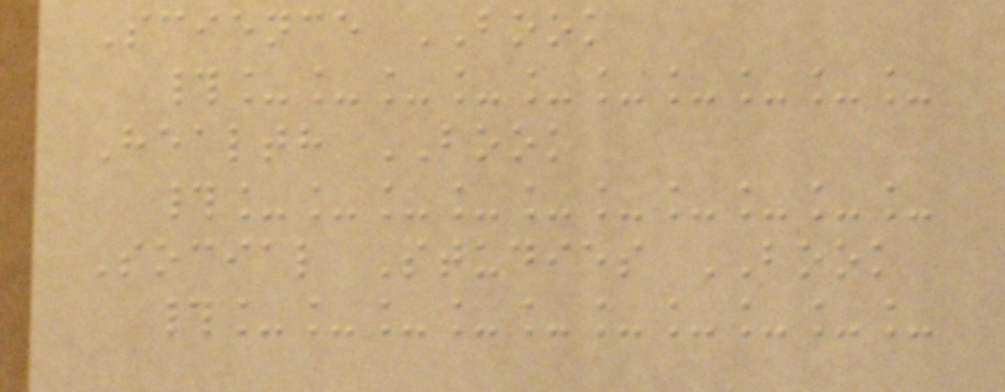Science BOOK
#__________
Health BOOK
#__________
Social Studies BOOK
#__________
